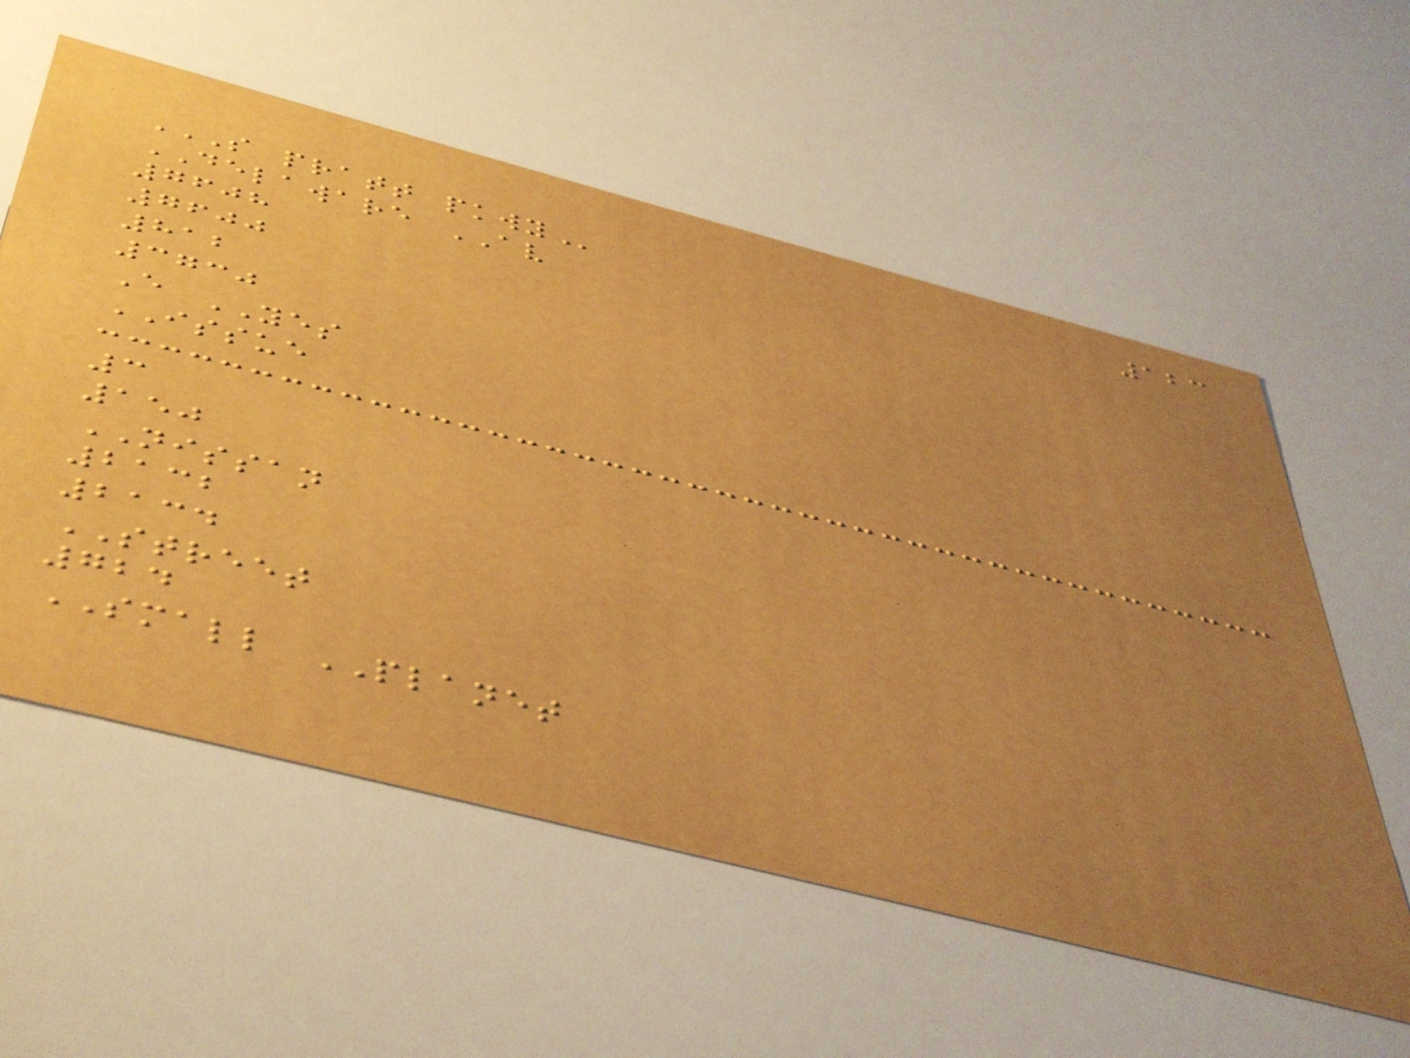123
S PRATT PKWY
DELAWARE AV
7608
7600
812
3730
E YES
ISSUE
3
150
NISSAN
2132
2134
STREET
724
SMALL PLANET
